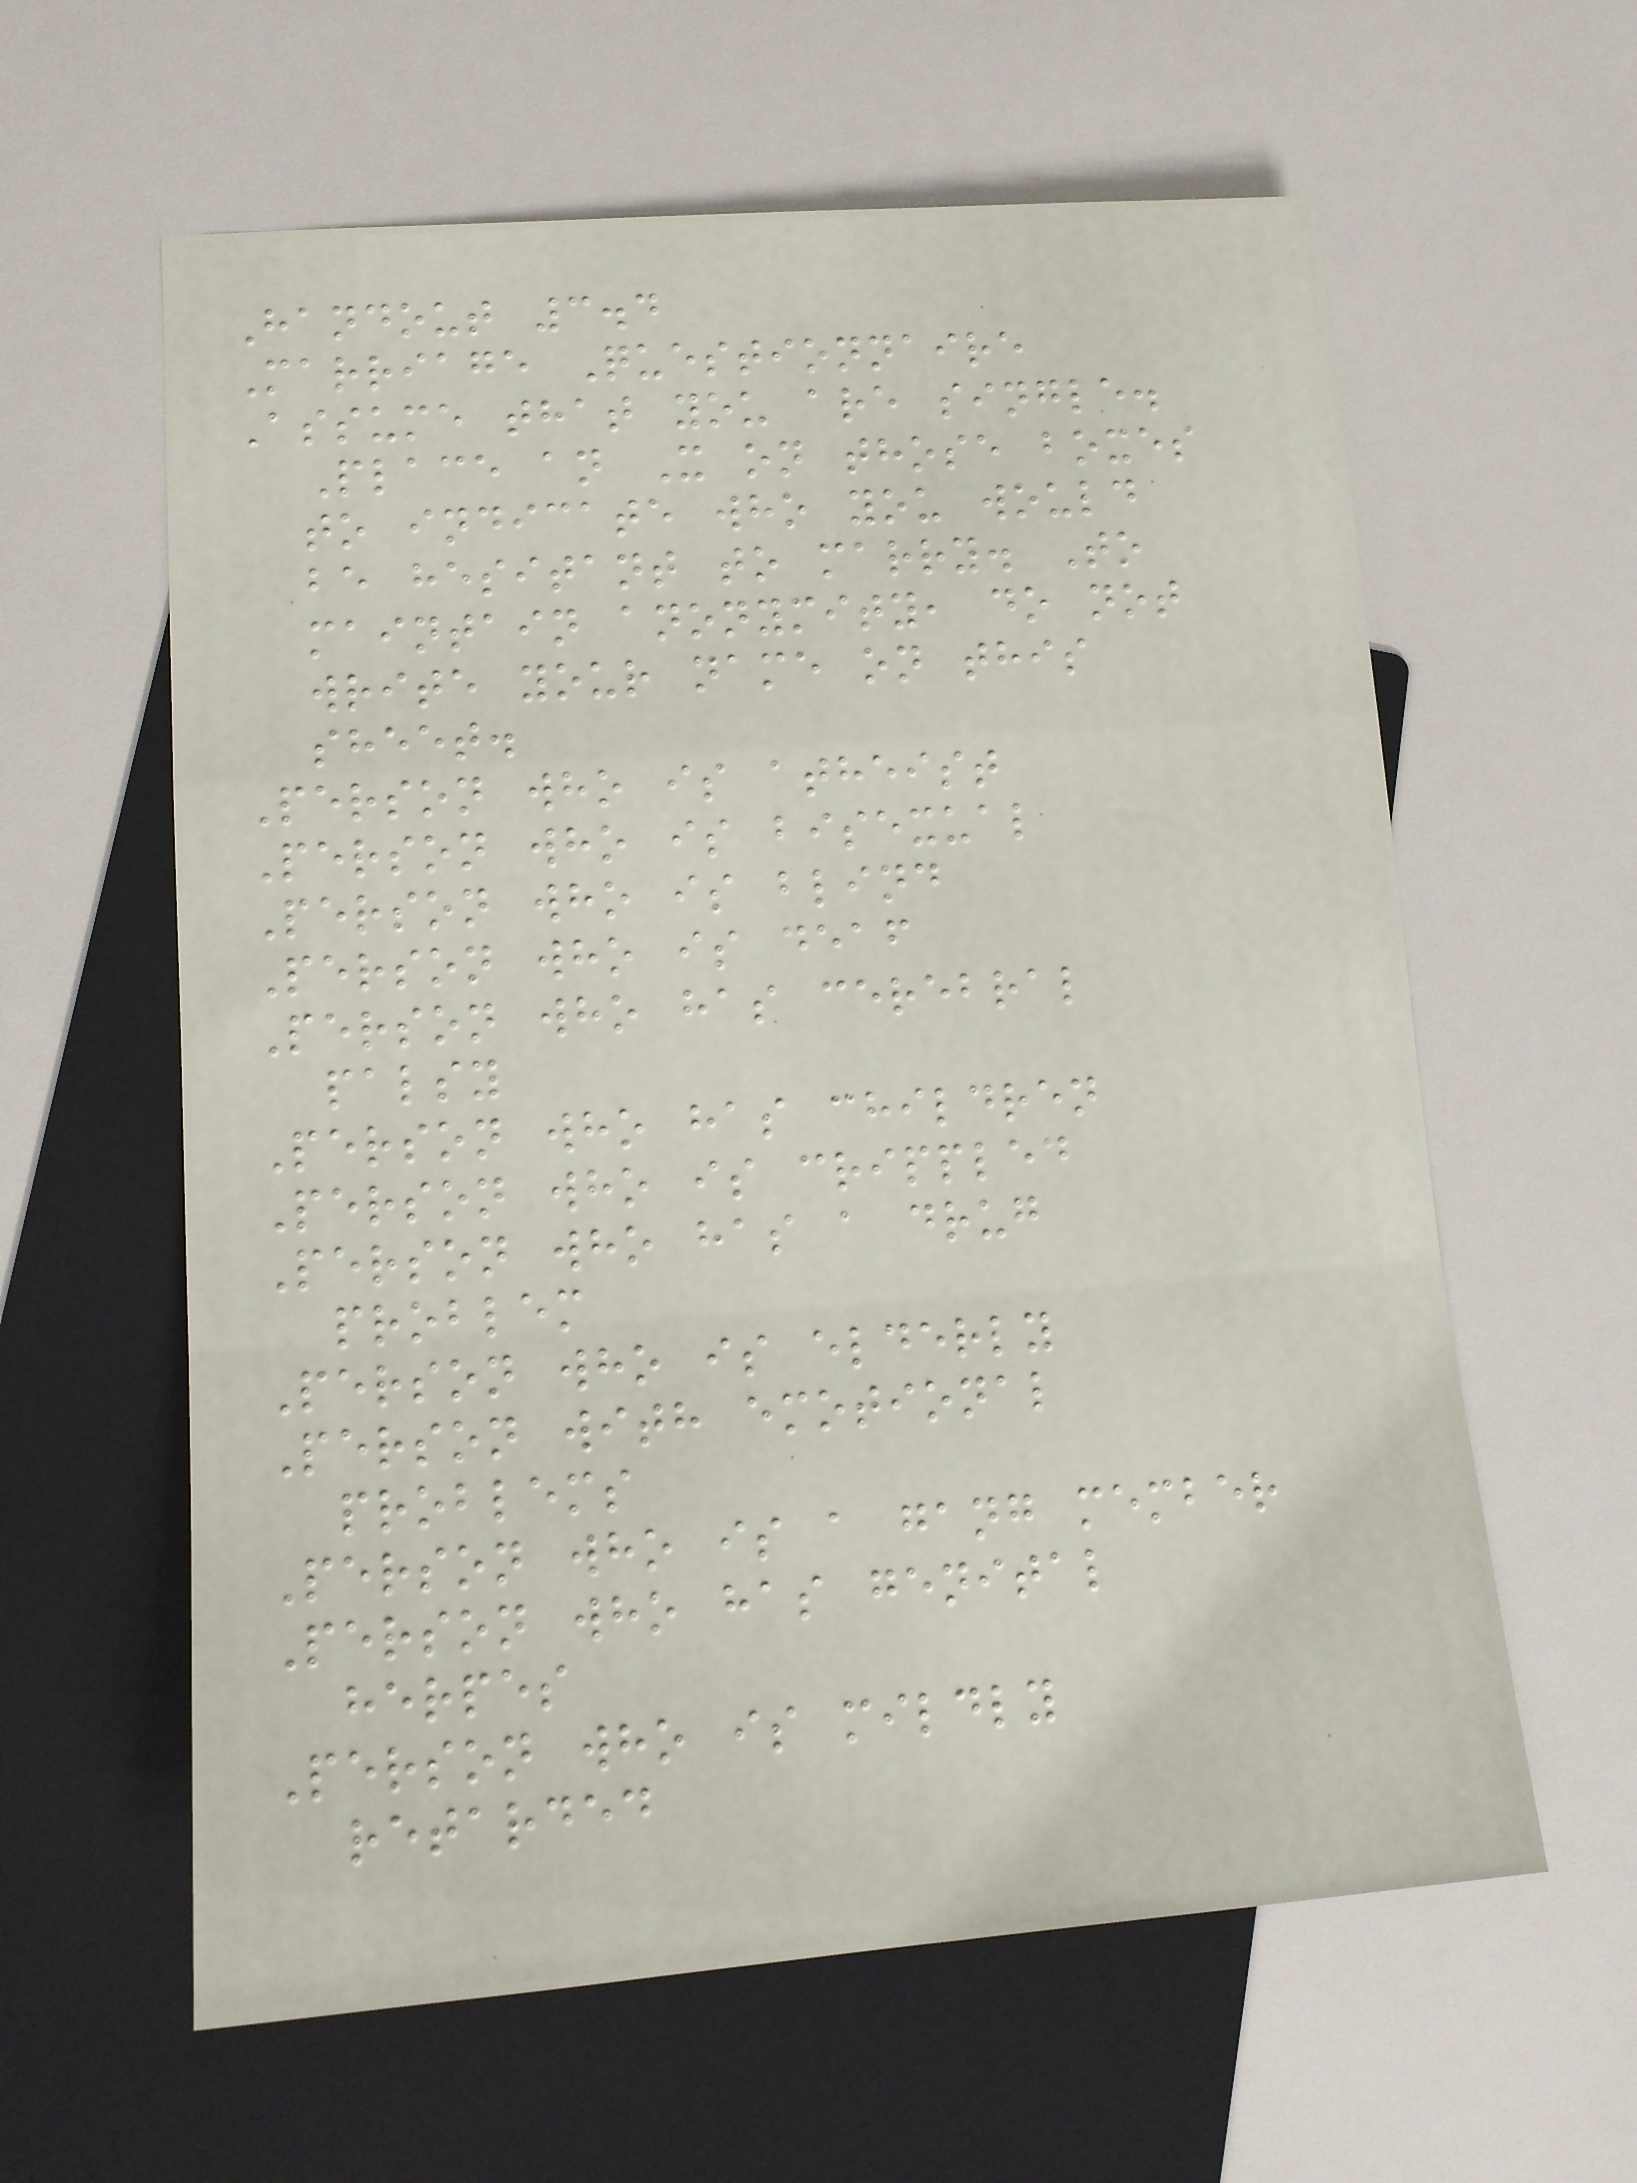Handout 3.4
Marriage Questionnaire
Assume that you are single.
Place an X on those boxes
to indicate who you would
be hesitant to marry. To
maintain anonymity, do not
write your name on this
sheet.
Person who is atheist
Person who is bisexual
Person who is blind
Person who is deaf
Person who has cerebral
palsy
Person who has children
Person who is crippled
Person who has a drug
problem
Person who is elderly
Person with emotional
problems
Person who is a gang member
Person who has genital
herpes
Person who is mildly
retarded
